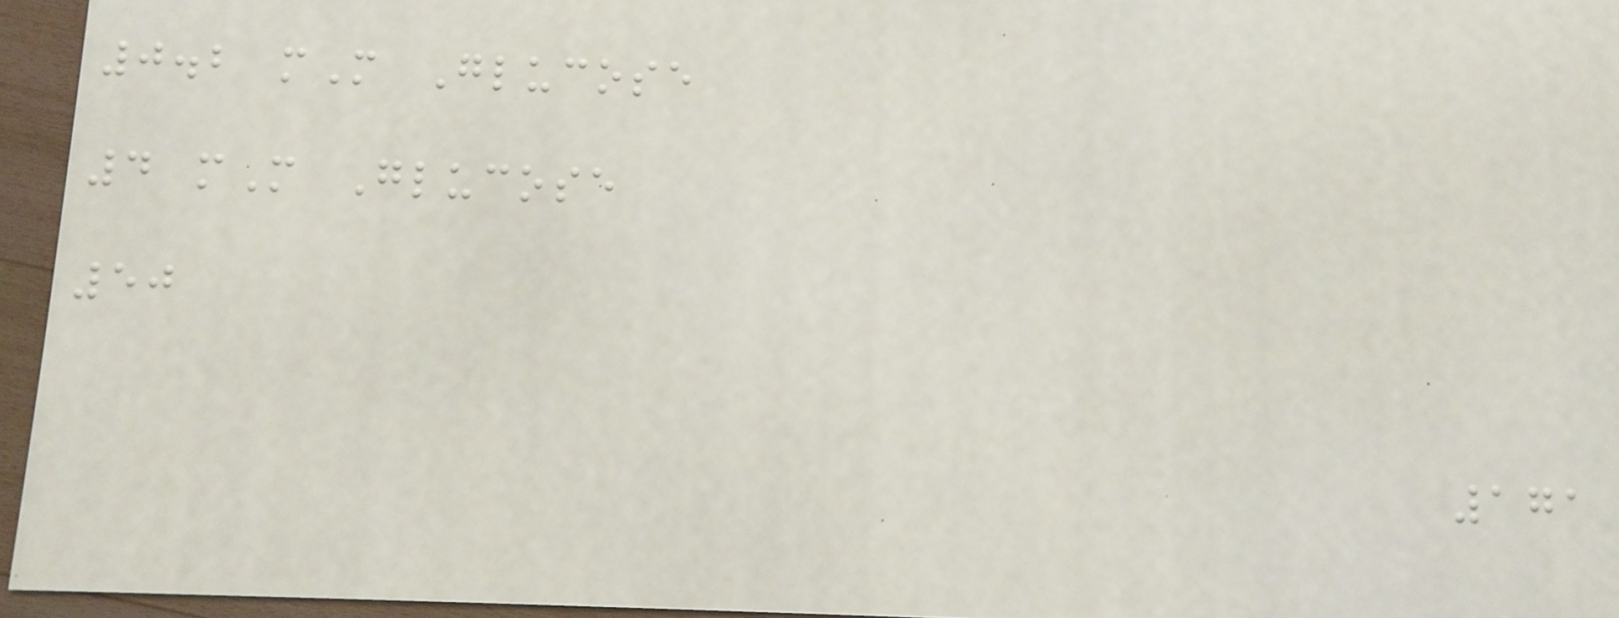0.2 mM Glucose
4 mM Glucose
50
171
